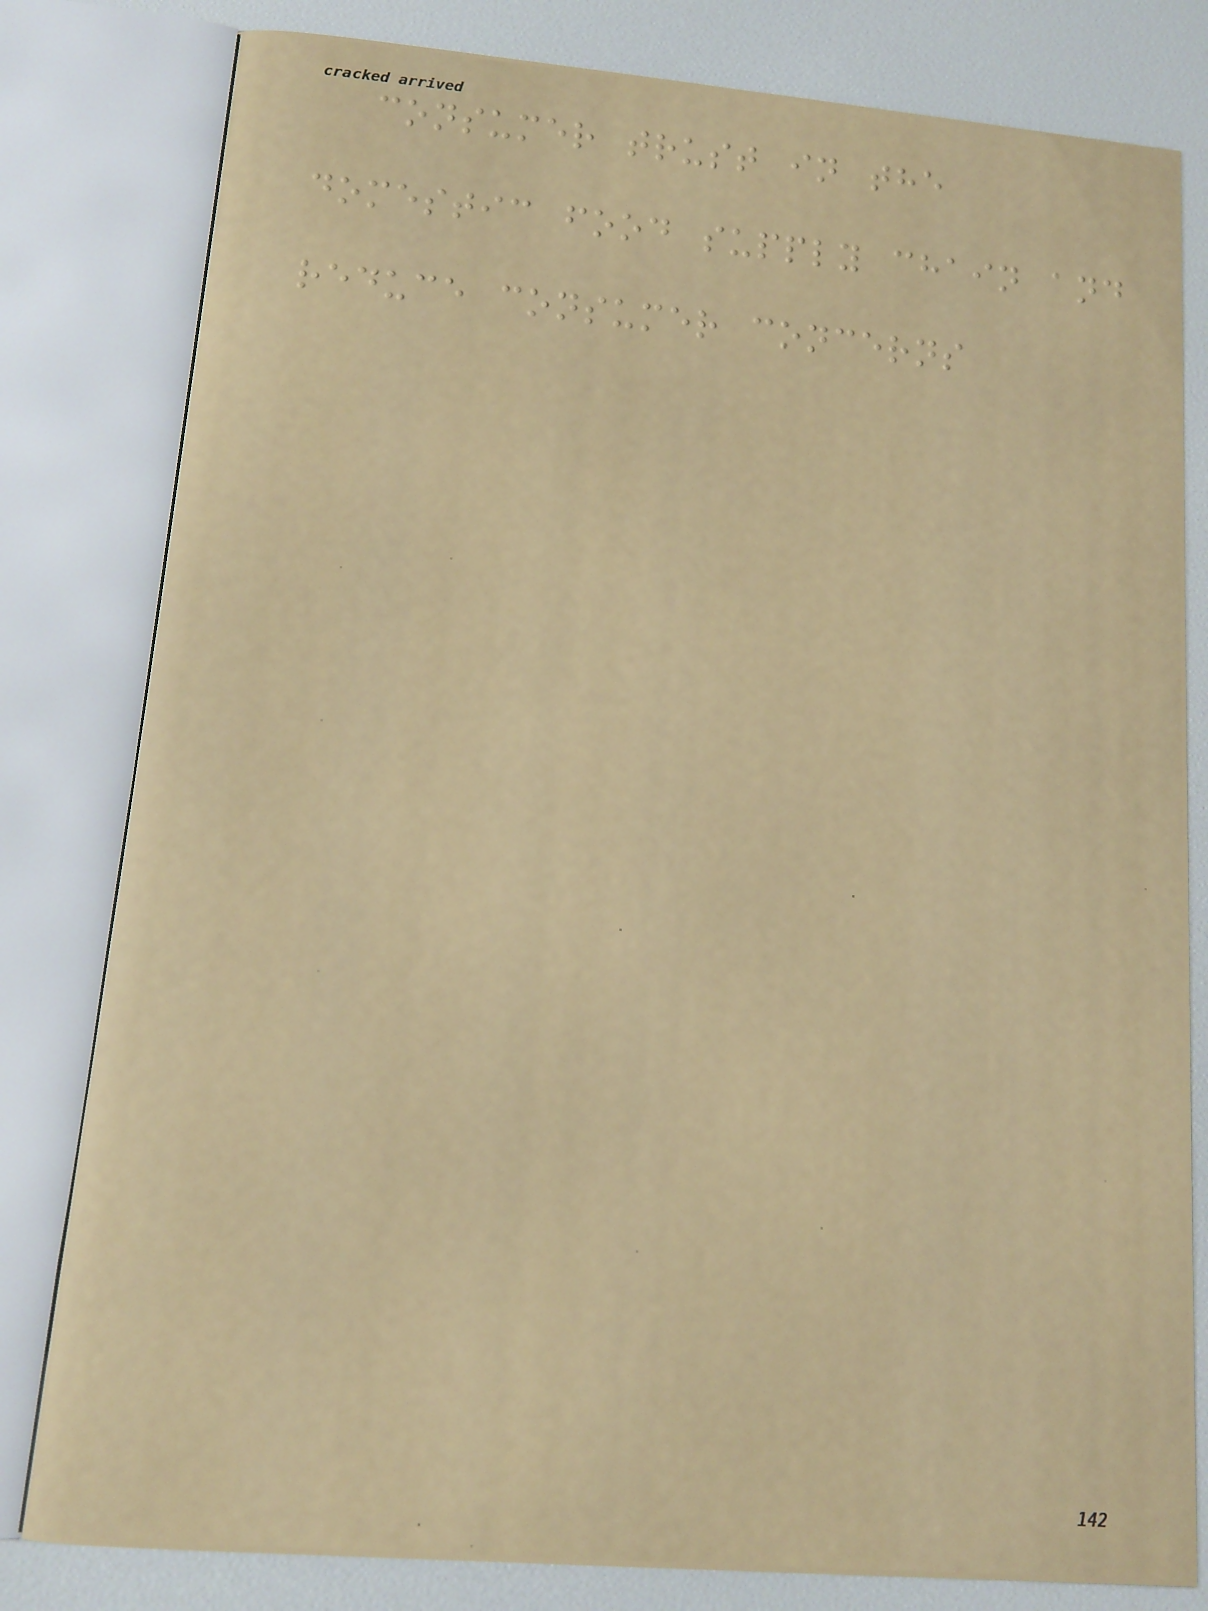consumer trust in the
domestic food supply chain and
reduce consumer concerns
